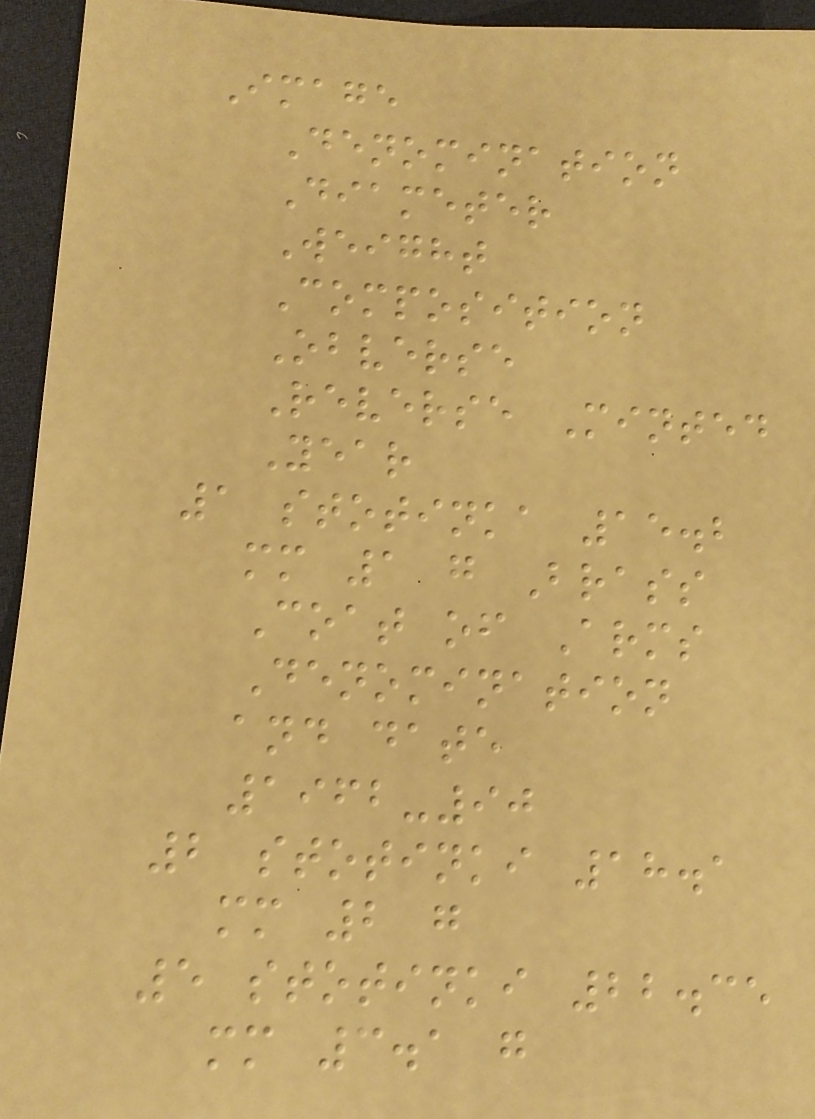Image
Denomination
Diameter
Weight
Composition
Obverse
Reverse Minted
Year
1 stotinka 15.2
mm 1 g Brass
Coat of Arms
Denomination
and date
1962-90
2 stotinki 18.1
mm 2 g
5 stotinki 22.35
mm 3.1 g
